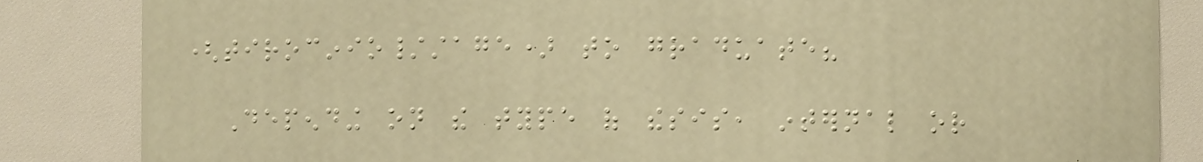(tirocinio/stage) to graduate?
Depending on the type of thesis, internal or
